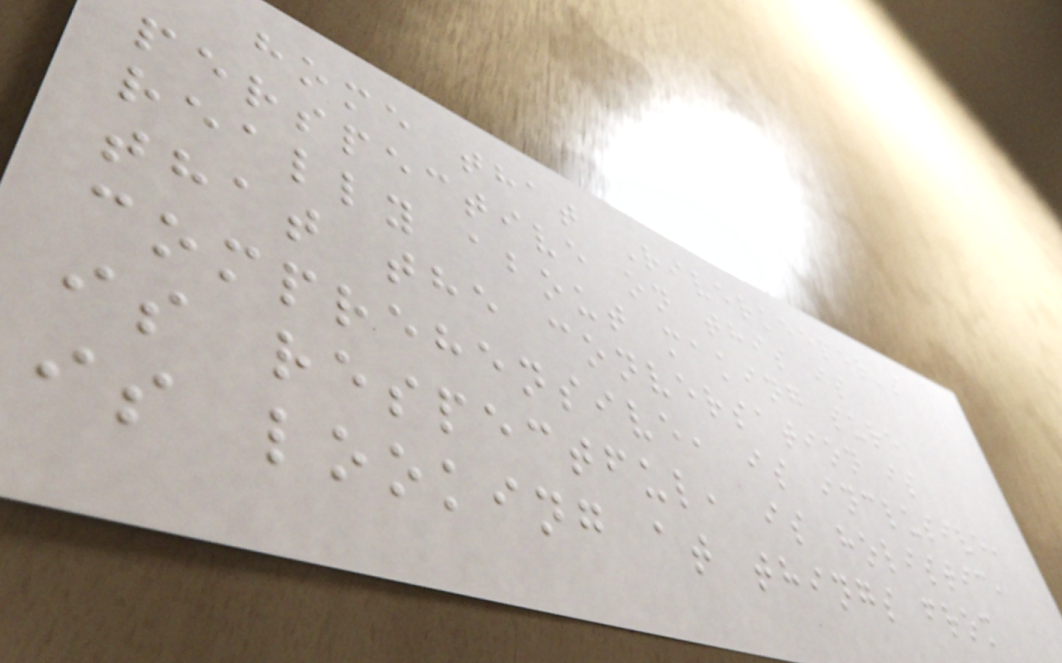home that Riverkeeper's
perspective on this is
really about making sure
that the conversation is
comprehensive, is inclusive,
is respectful, is holistic,
is looking at things from
